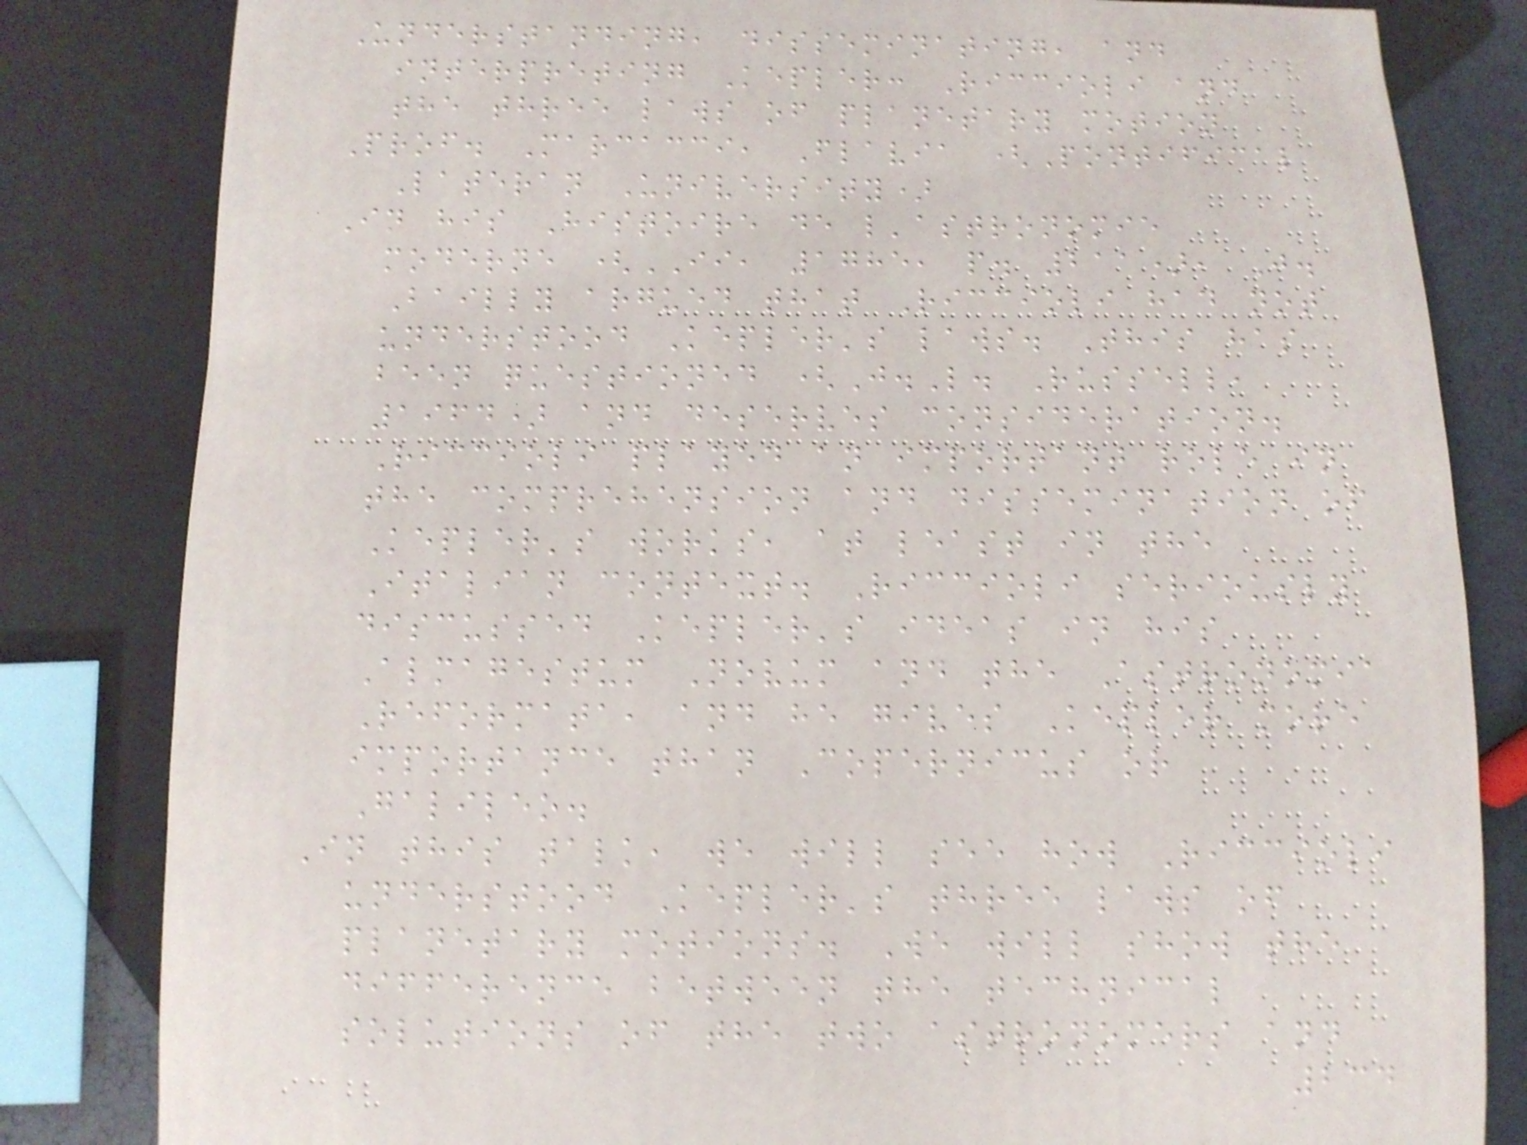Understanding, disseminating, and
interpreting Kepler: Riccioli and
the three laws of planetary motion
Prof. Marcacci, Flavia (Pontifical
Lateran University)
In his Histoire de l'astronomie
moderne (II, 1785, p. 211), J.
Bailly argued that Riccioli had not
understood Kepler's laws. This has
been questioned (J.L. Russell,
1964) and deserves consideration.
Riccioli played an important role in
the comprehension and dissemination of
Kepler's works, at least in the
Italian context. Riccioli seriously
discussed Kepler's ideas in his
Almagestum Novum and the Astronomia
Reformata, and he gives Kepler more
importance than Copernicus or
Galileo.
In this talk, we will see how Riccioli
understood Kepler's three laws of
planetary motions. We will show the
difference between the technical
solutions of the two astronomers and
234
